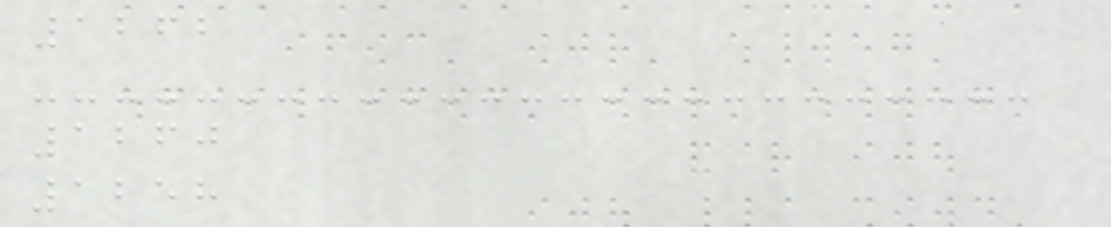1262
1260
1258
